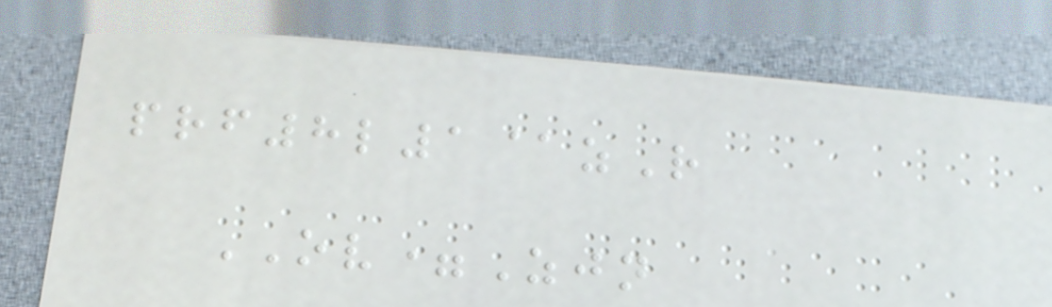prf8l1@zR
OV=Zjn
